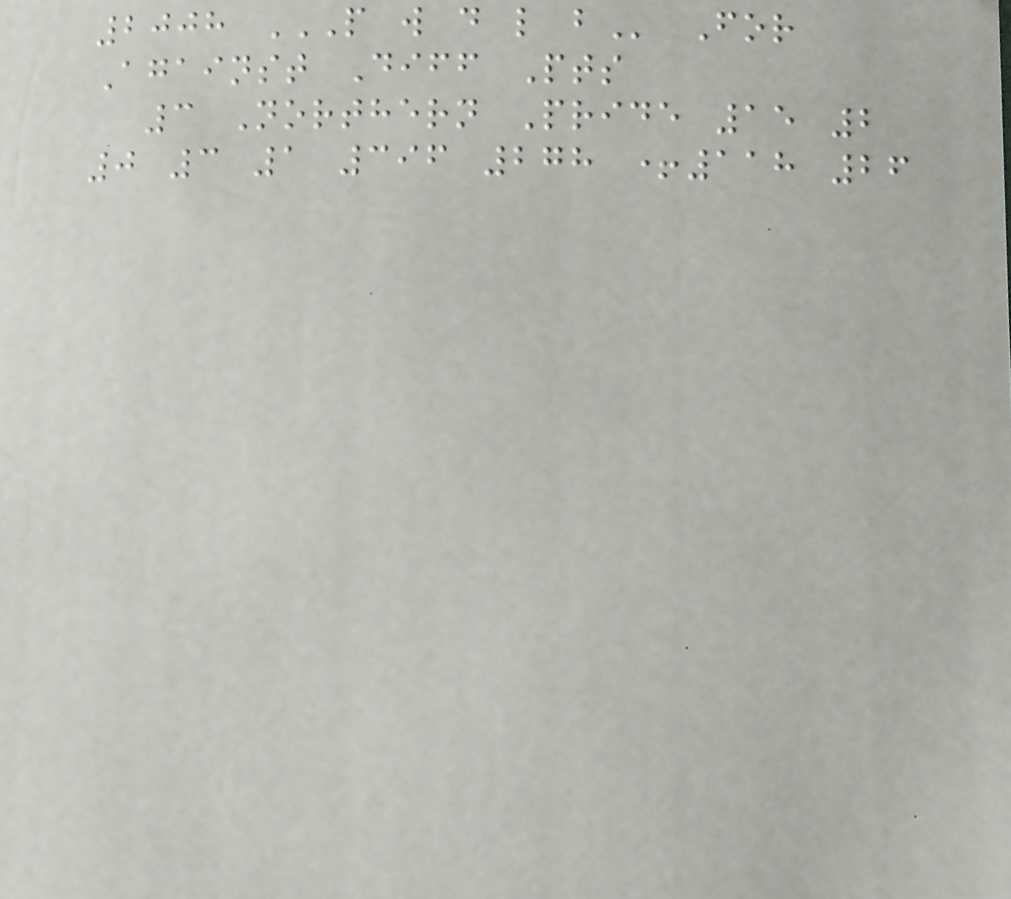2008 P W D L B For
Against Diff Pts
3 Northern Pride 15 2
0 3 1 396 278 +118 26
